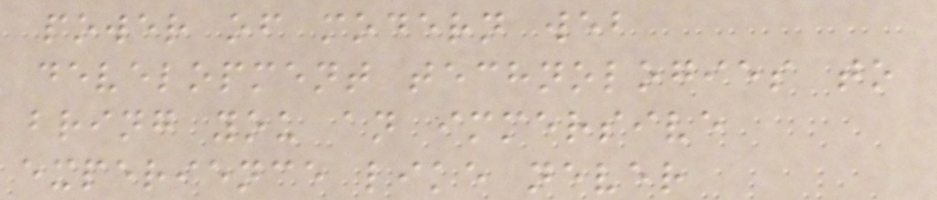power of modern web
development technologies to
bring you an immersive
experience like never
